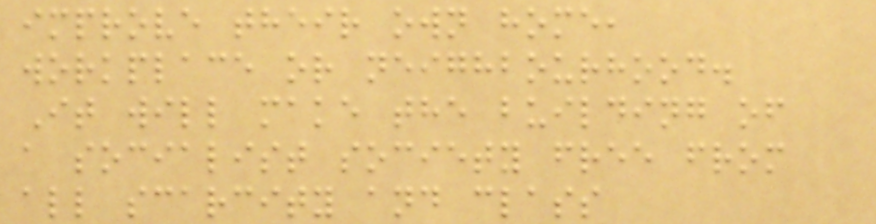improve their own home,
workplace or neighbourhood.
It will make the building of
a socialist society free from
all scarcity and class
